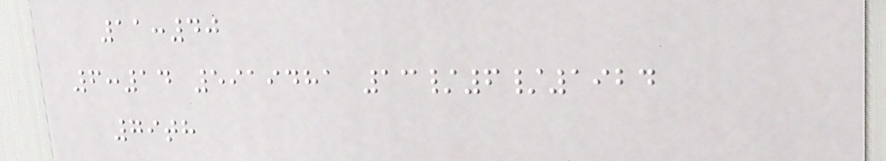11:40
6:14 5919481 13/6/1924
79th
